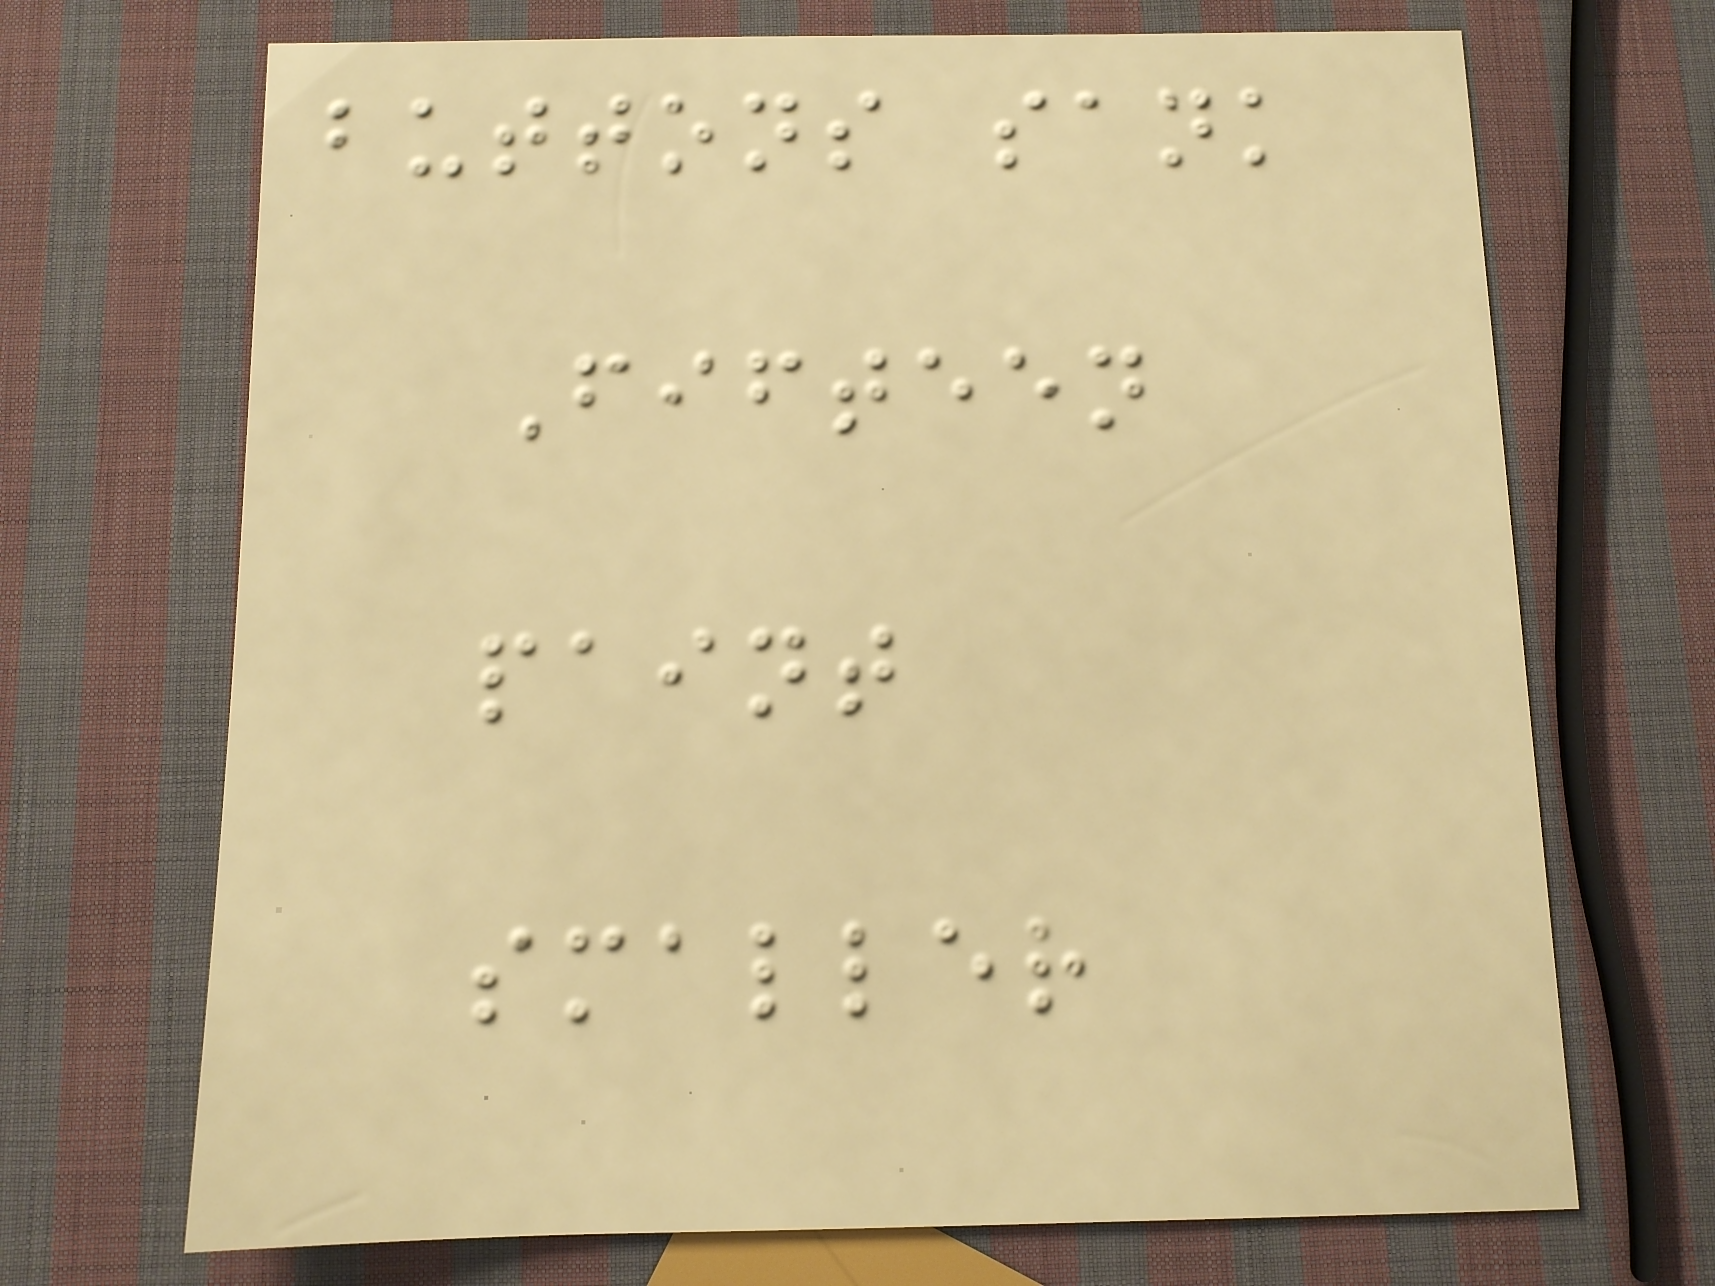buttons sank
Fifteen
paint
smaller
